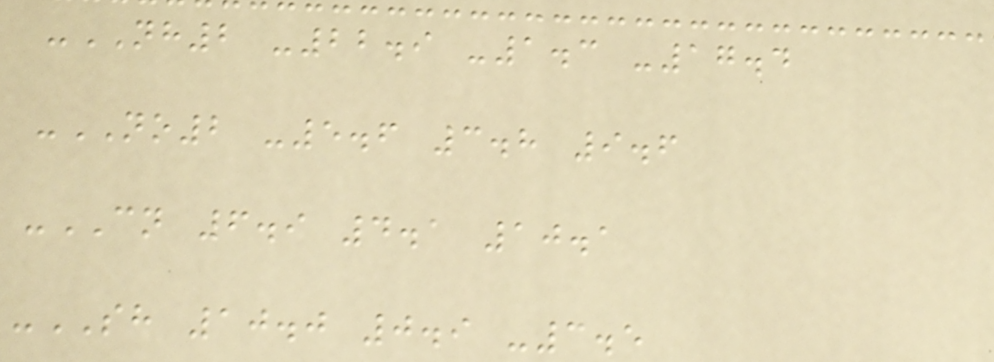-NH2 -22.9 -1.3 -17.4
-NO2 -5.6 3.8 9.6
-CN 6.9 4.1 10.1
-SH 10.0 0.9 -3.5
